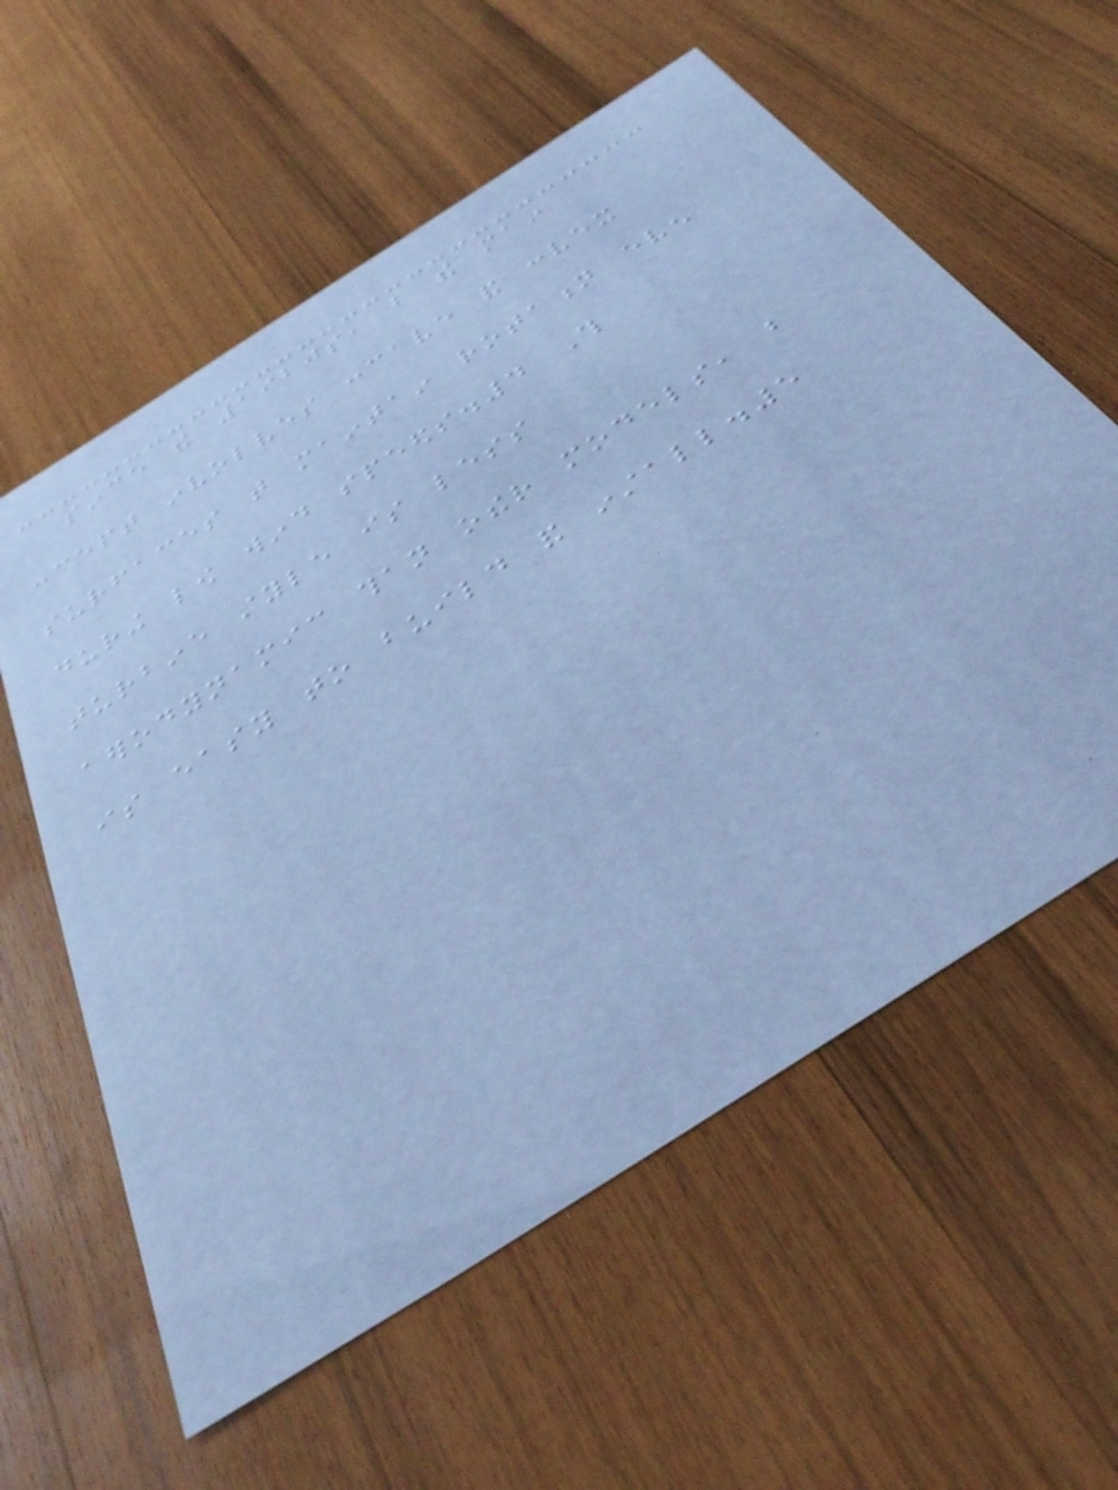since the 1920s, but the main
concept involves concave and convex
surfaces that maintain rotation even
during low wind speeds.4 This
turbine style is less
aerodynamic than other models, but
is easy to build and install.5
